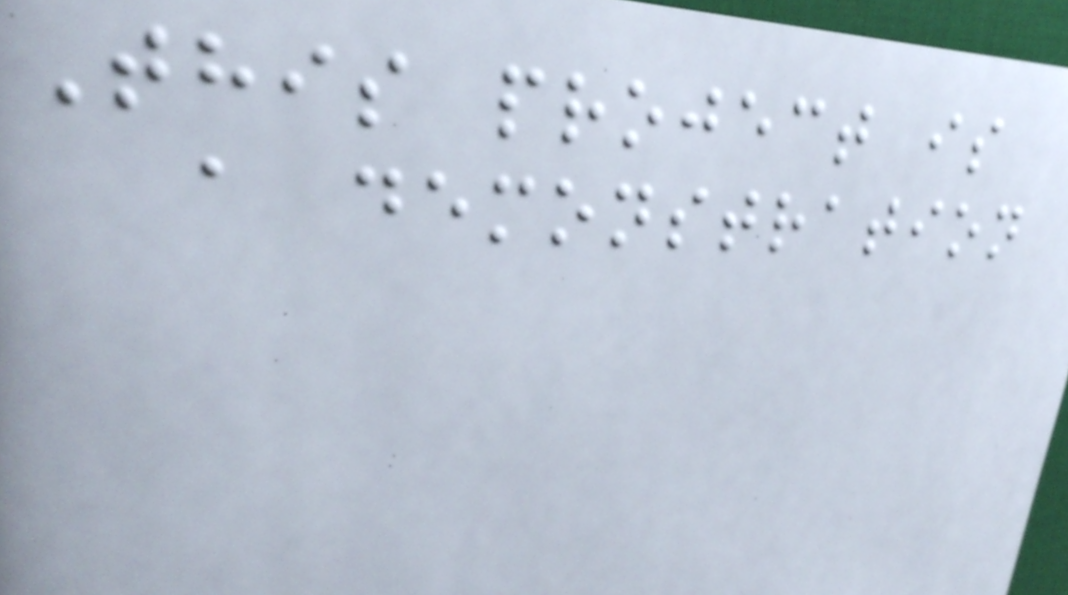This project is
a demonstration
